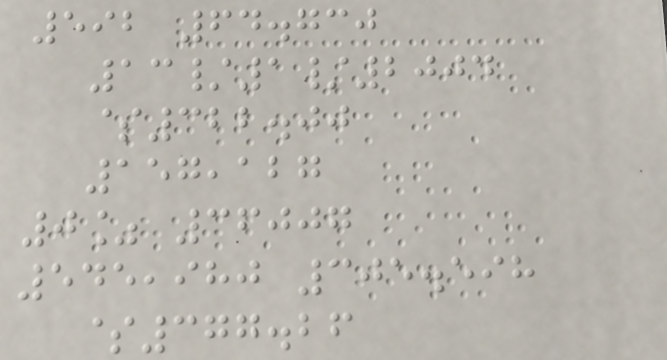592 64.730
13/1/2004
$322.00
157,127
0% 36007
545,980 305.598
$377.26
